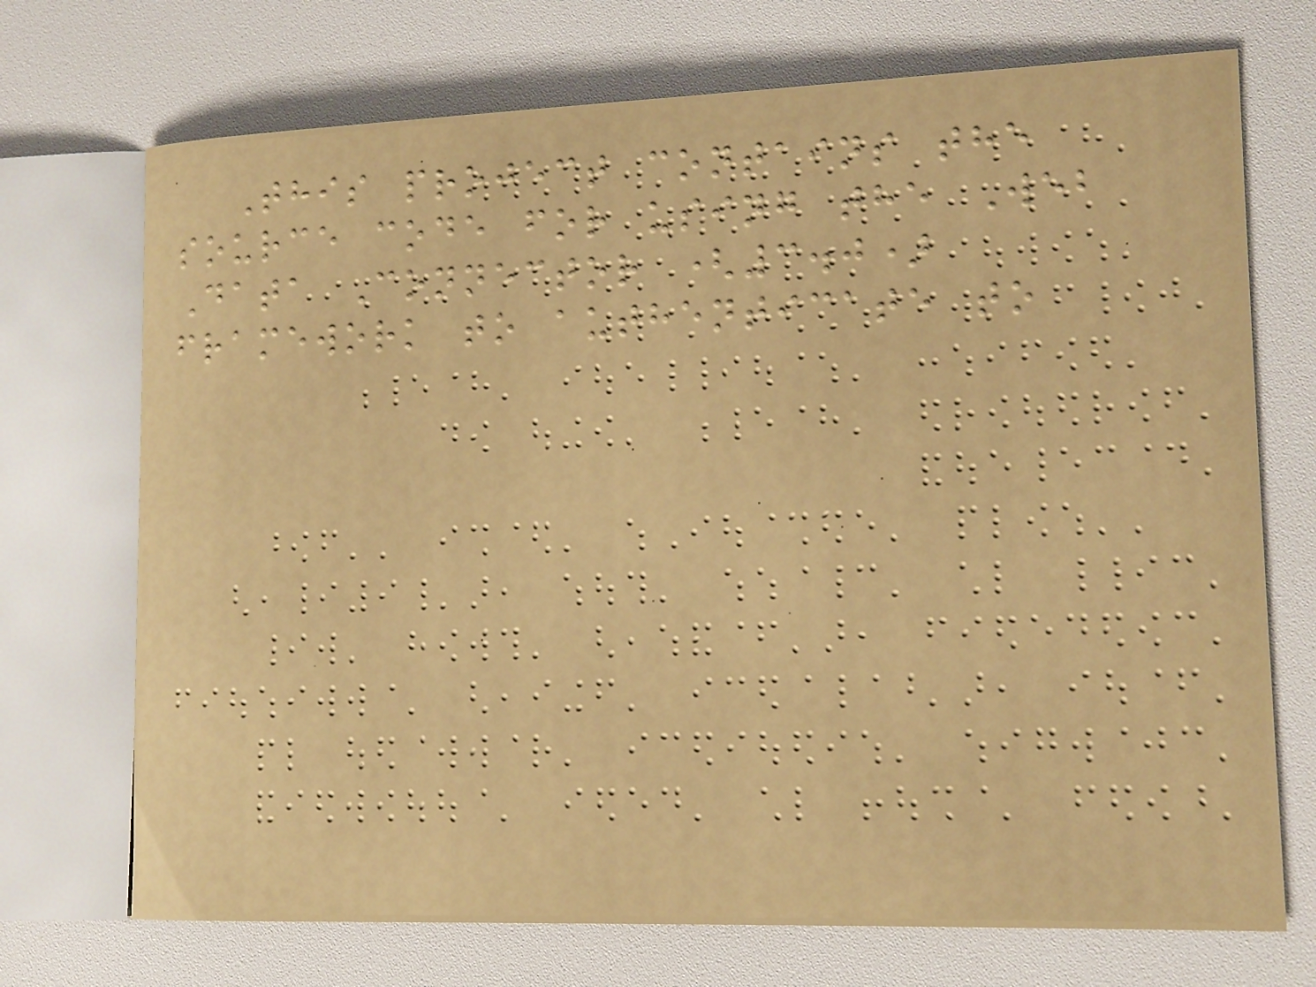This project contains the
source code for using the Web
Data Connector (3.0)
framework to authenticate to
